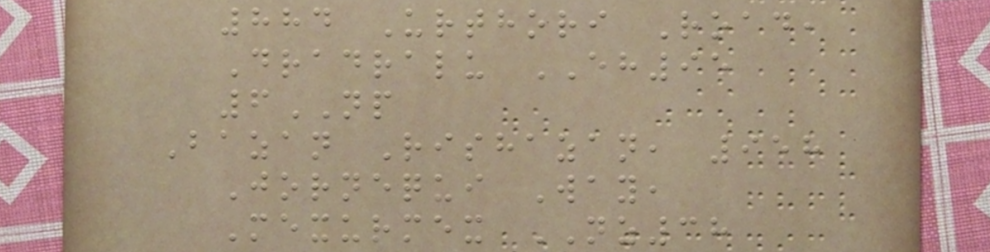884 Urthori Road,
Dradralu EH95
6NP
Bazan Rishazan, 958
Jornequi Way,
Mexurmex NZ38
